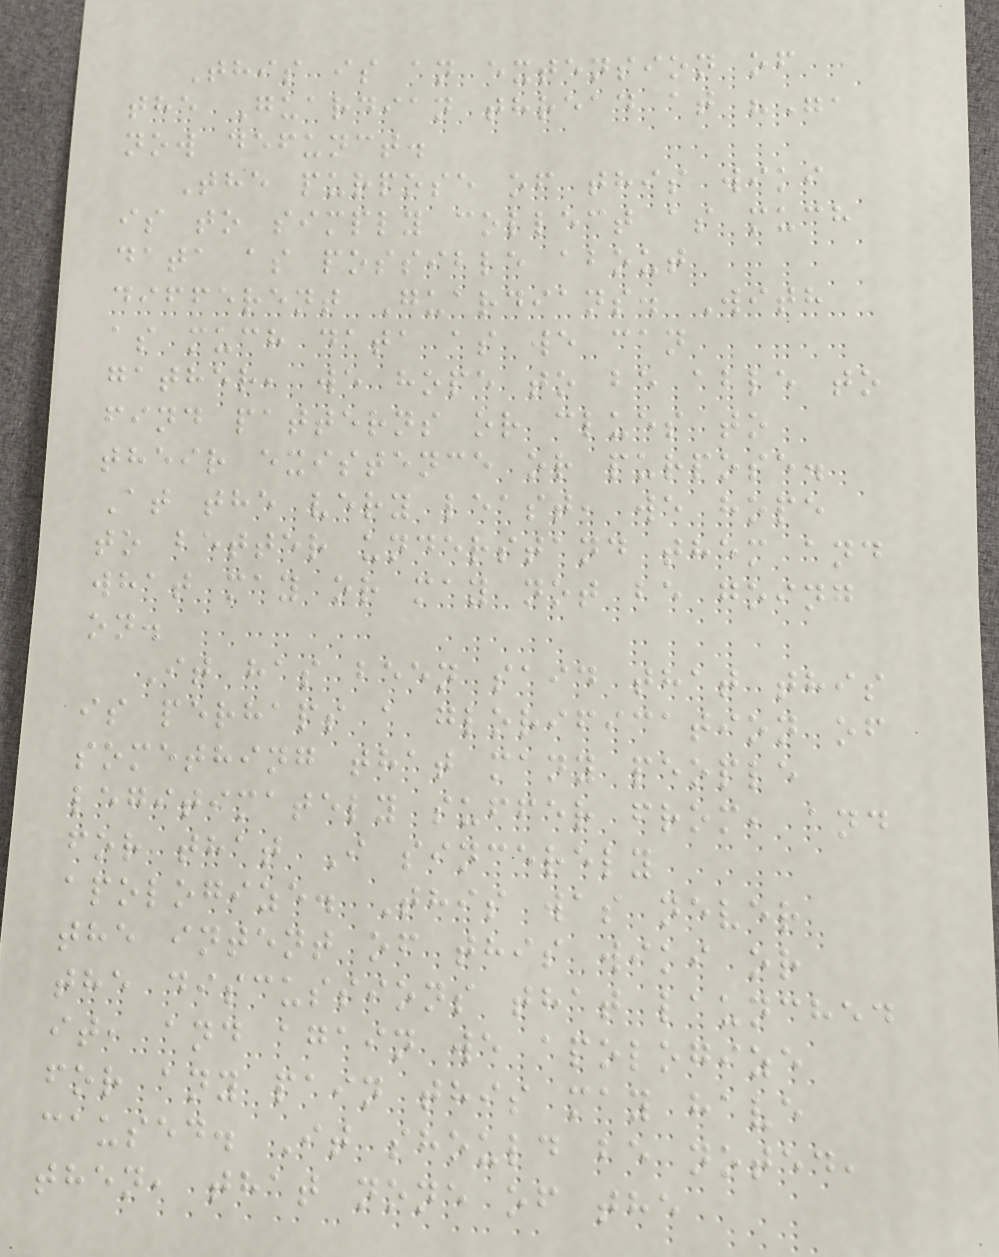This is an extension of
the Guardian thread at "",
now defunct.
The purpose of this wiki
is to simply collect as much
data as possible about
different Guardians. With
as much data as we can
gather, we hope to be able to
find patterns or clues to
their existence or purpose.
At the very least, we hope
to better understand them and
what may or may not be going
on.
It has been said that this
is perhaps a glorification of
something that many people
legitimately suffer from, and
for that I sincerely
apologize. This was never
the intent of this wiki or
the discussions that launched
it, and again we apologize
for any pain this may have
caused. It should be noted,
then, that none of the
